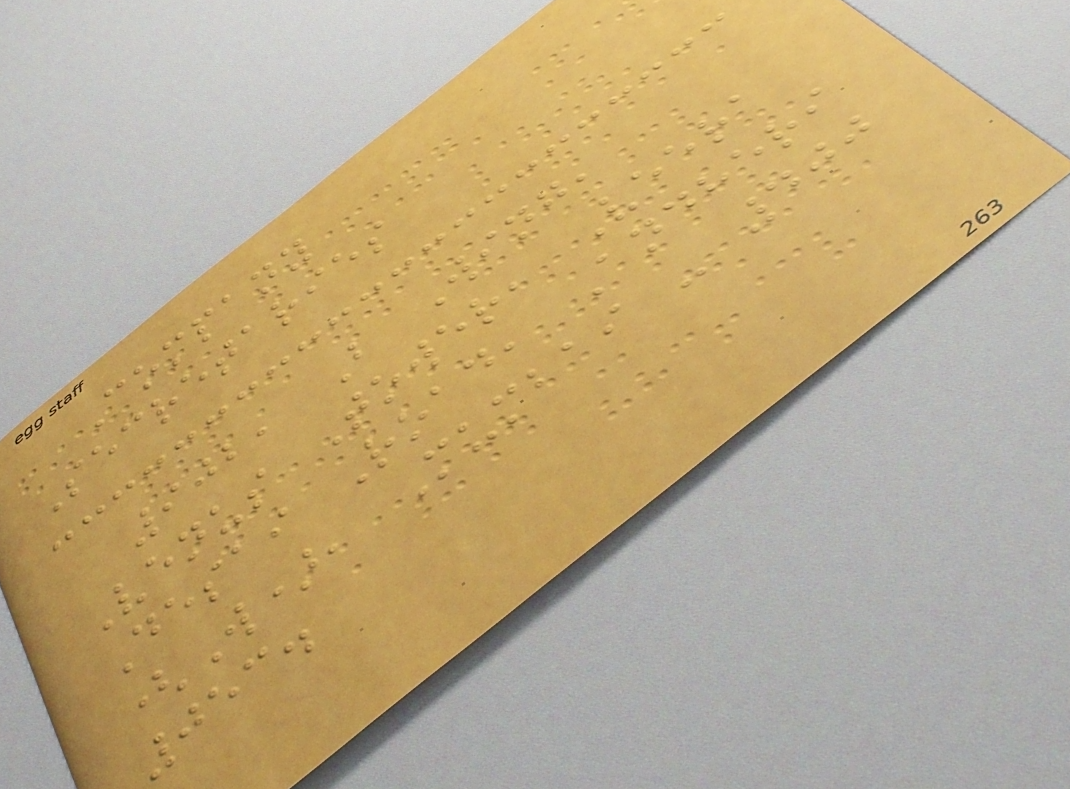Company
Secretaries
902, B Wing,
Venus Tower, Veera
Desai Road, Andheri
(W), Mumbai - 400
053.
